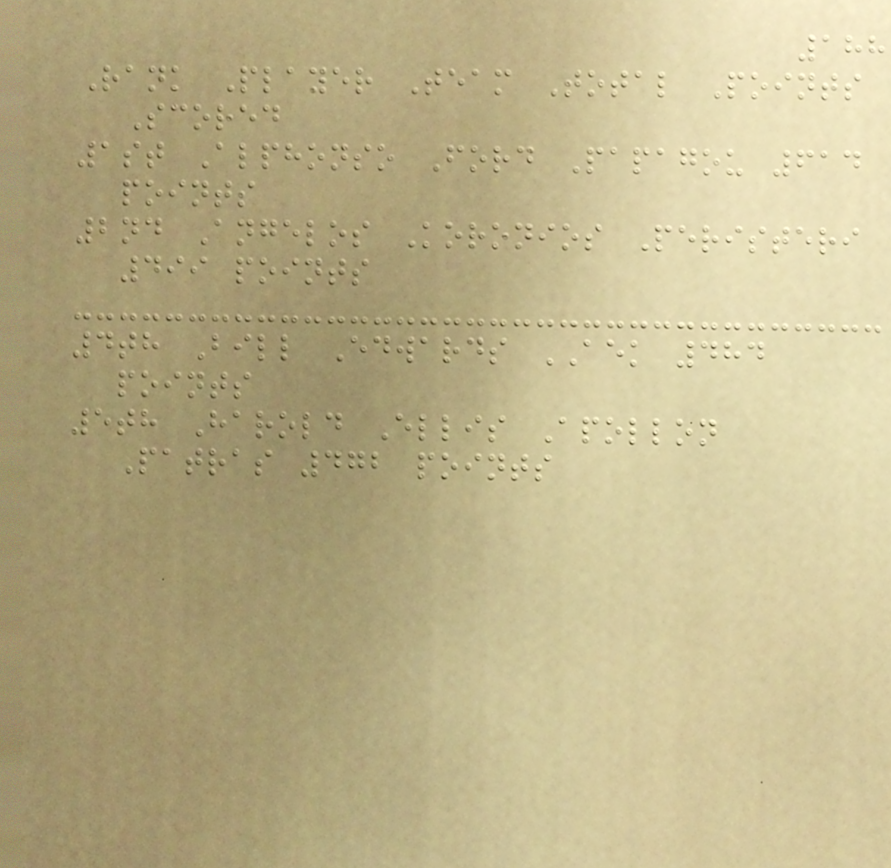188
Rank Player Team Total Points
Scored
1st Alphonso Ford Papagou 614
points
2nd Angelos Koronios Peristeri
499 points
4th Bill Edwards AEK 484
points
5th Harold Ellis Apollon
Patras 472 points
